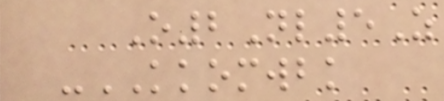O2Nl5Z
-KKOMWBK
